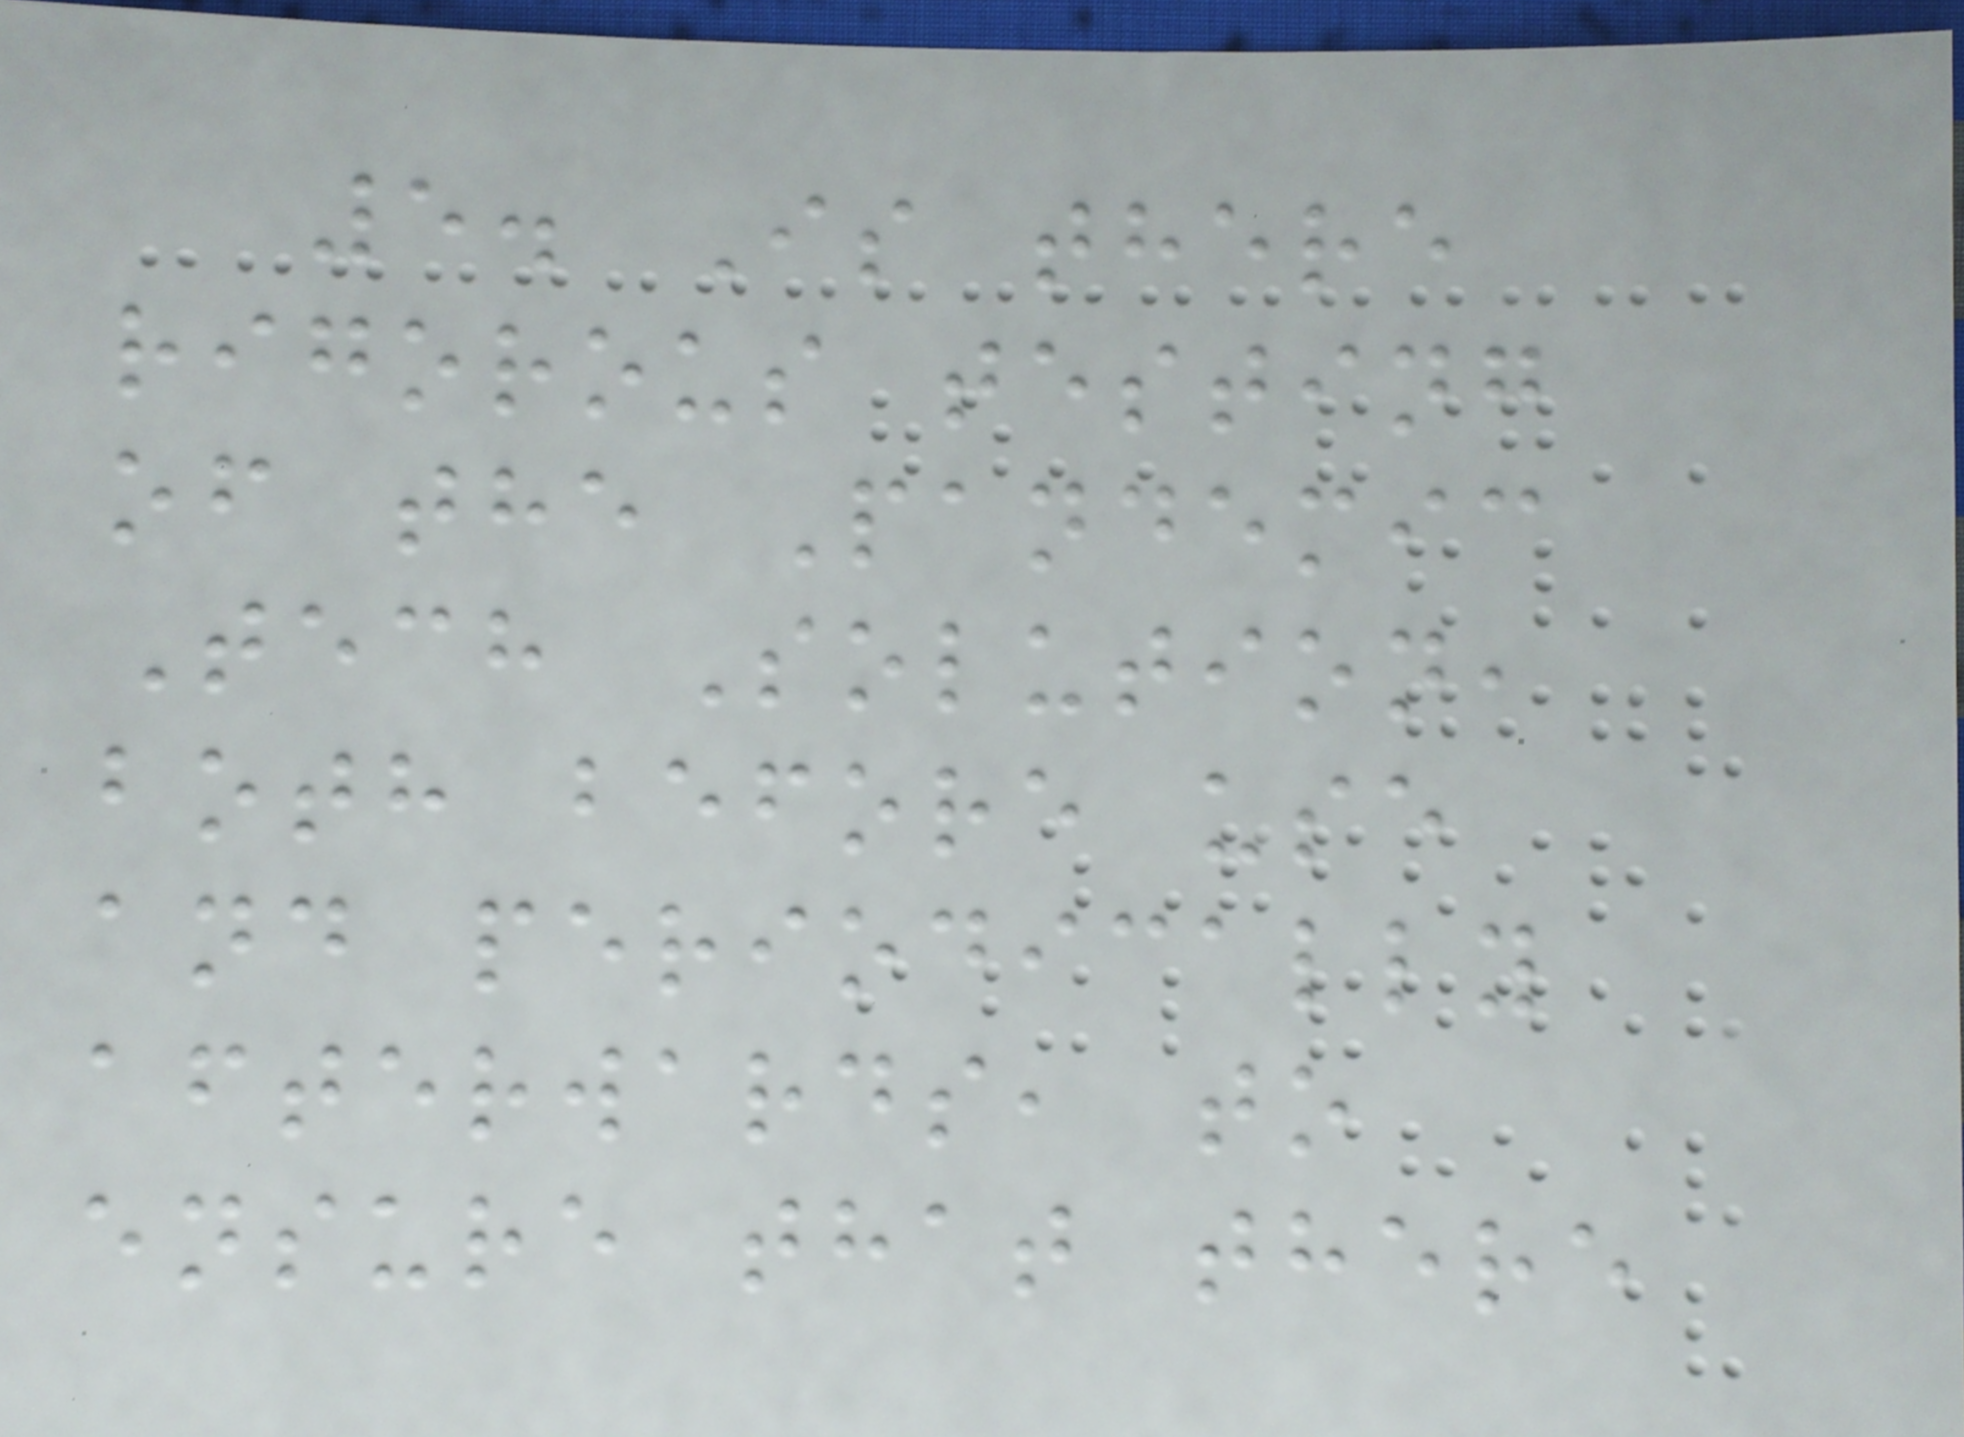5. Is there
rigorous testing
of the Pandemic
Tech Solution,
both before use
and periodically
afterwards, to
ensure that there
